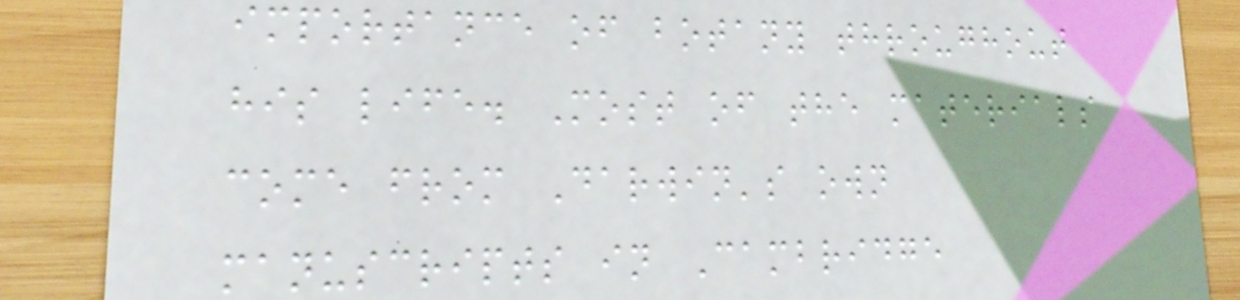importance of botany throughout
his life. Most of the materials
come from Darwin's own
manuscripts in Cambridge
